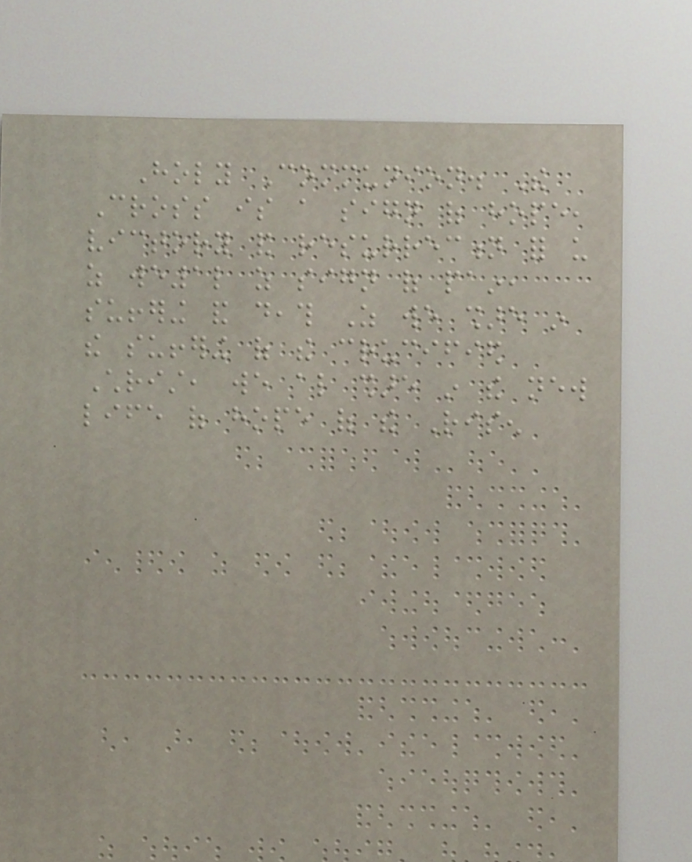Holy Communion. The
Cross is a sign of hope,
victory and resurrection for us
as we1l as sign of pain,
suffering and death As we share in
the suffering of the crucified
Christ, we also share in the new
life of hope of the Risen
